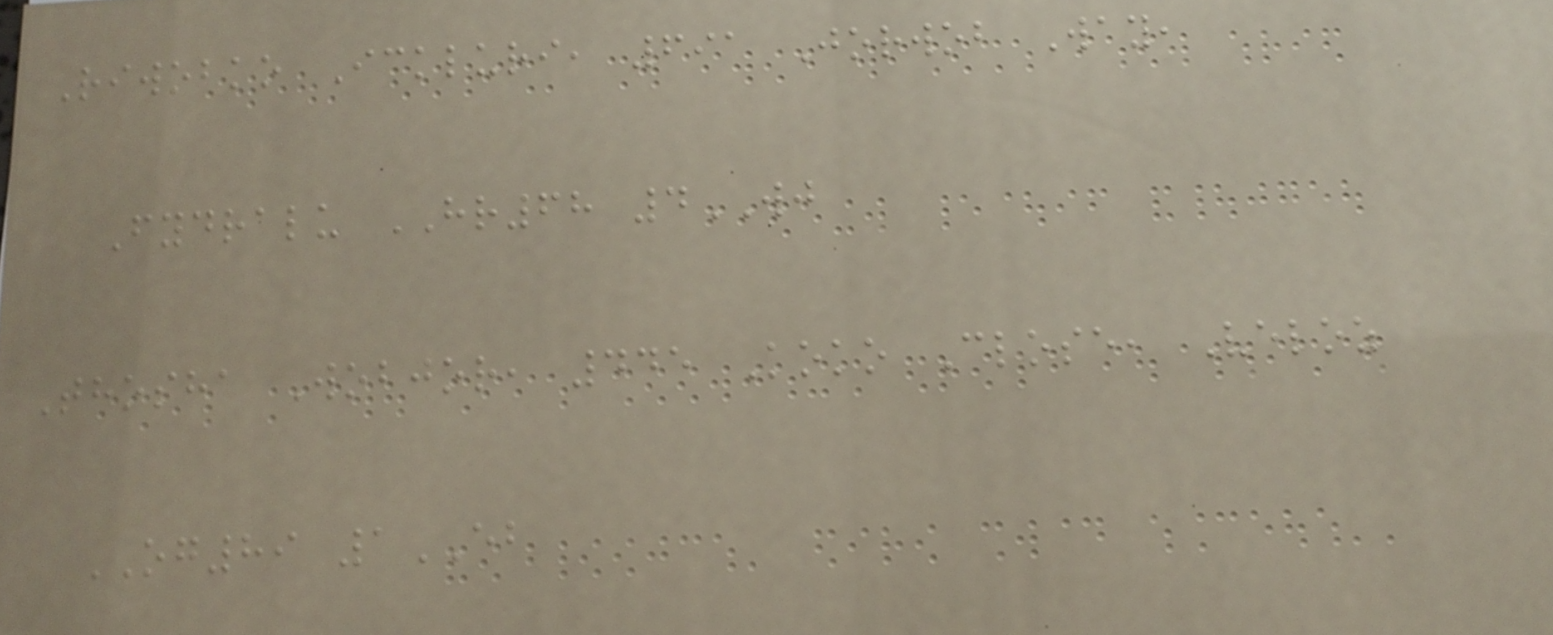Riwobko Ickluri, 691 Jorwob Way,
Fydralu HR68 4WJ
Thosha Wobjor, 445 Koko Close, Veloz
OG89 1EB
